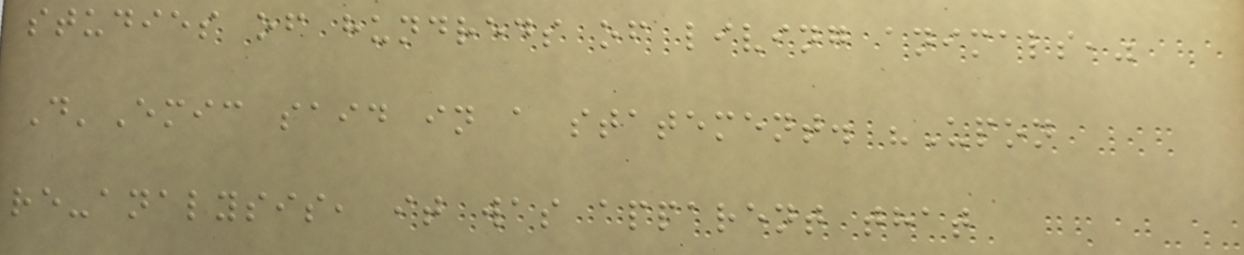studies of hundreds of living animals,"
D'Emic said in a statement. "Upon
re-analysis, it was apparent that
